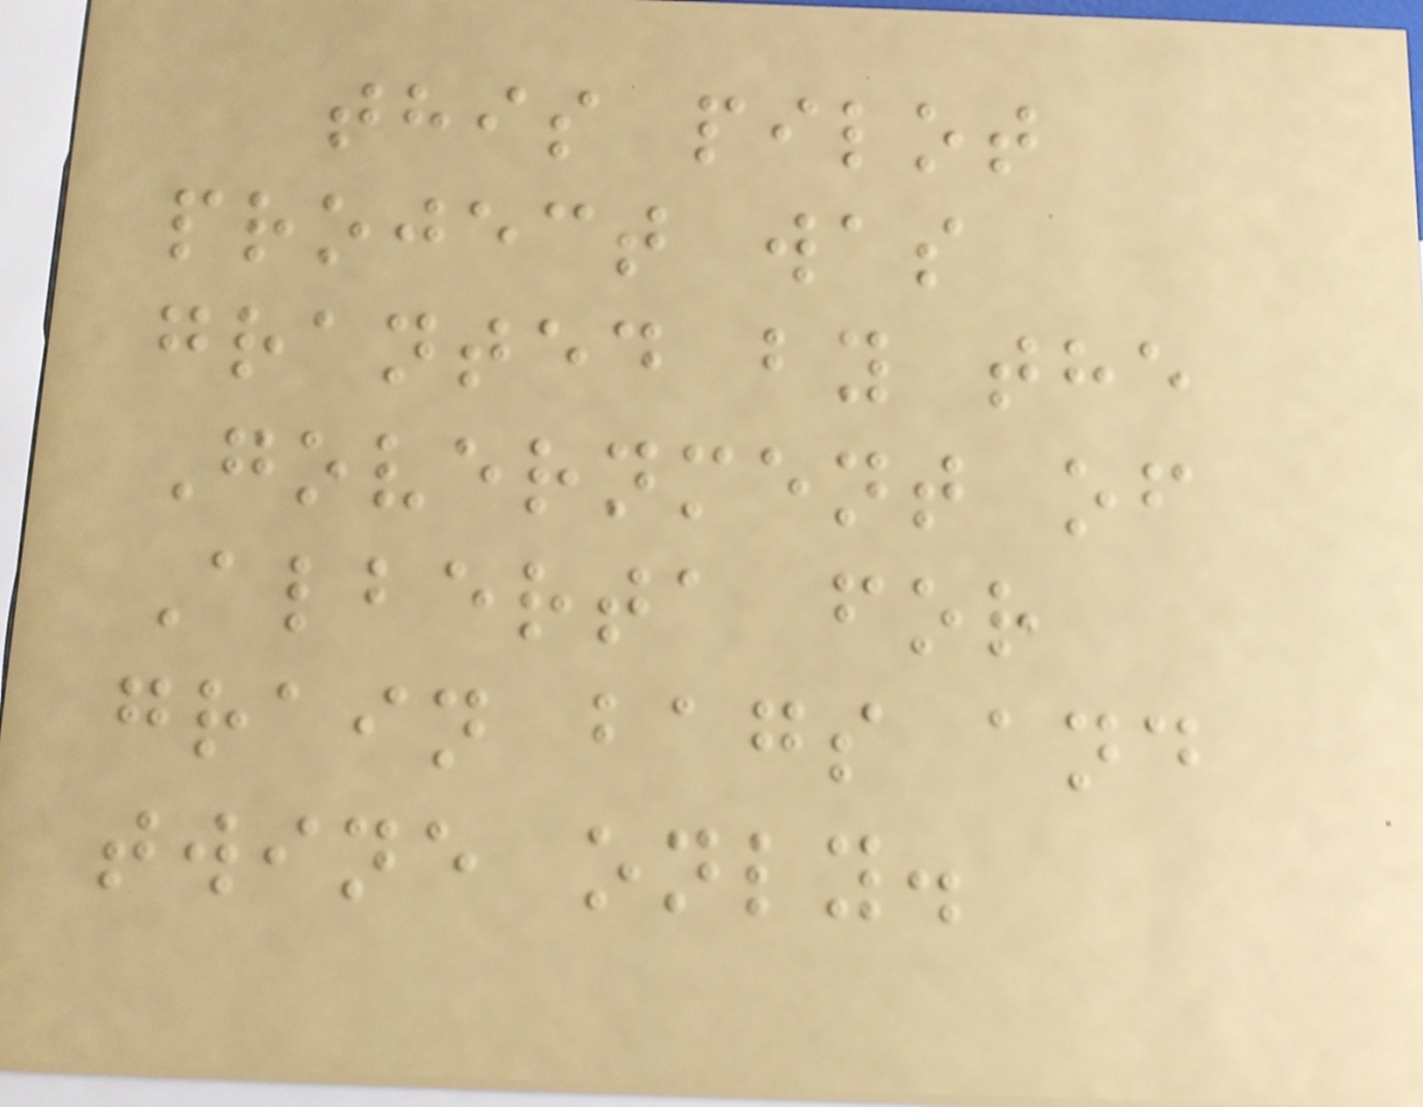this pilot
project was
granted by the
Government of
Alberta for
grain bags and
twine only.
